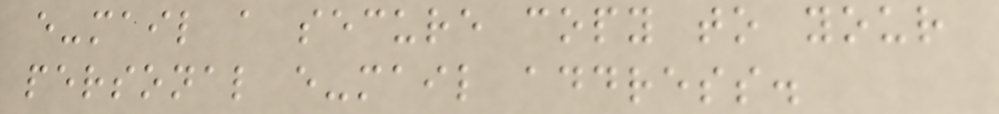e-mail a secure copy to your
personal e-mail address.
